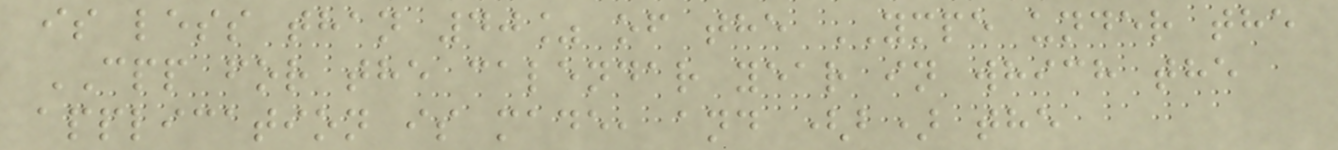is less than 40% of the YMPE under the
CPP for the calendar year in which the
application is made, and (b) the
